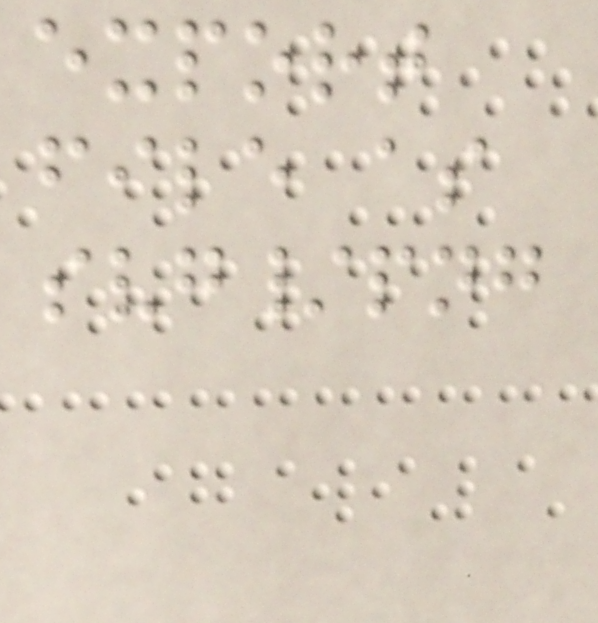export
file as
svg/png
